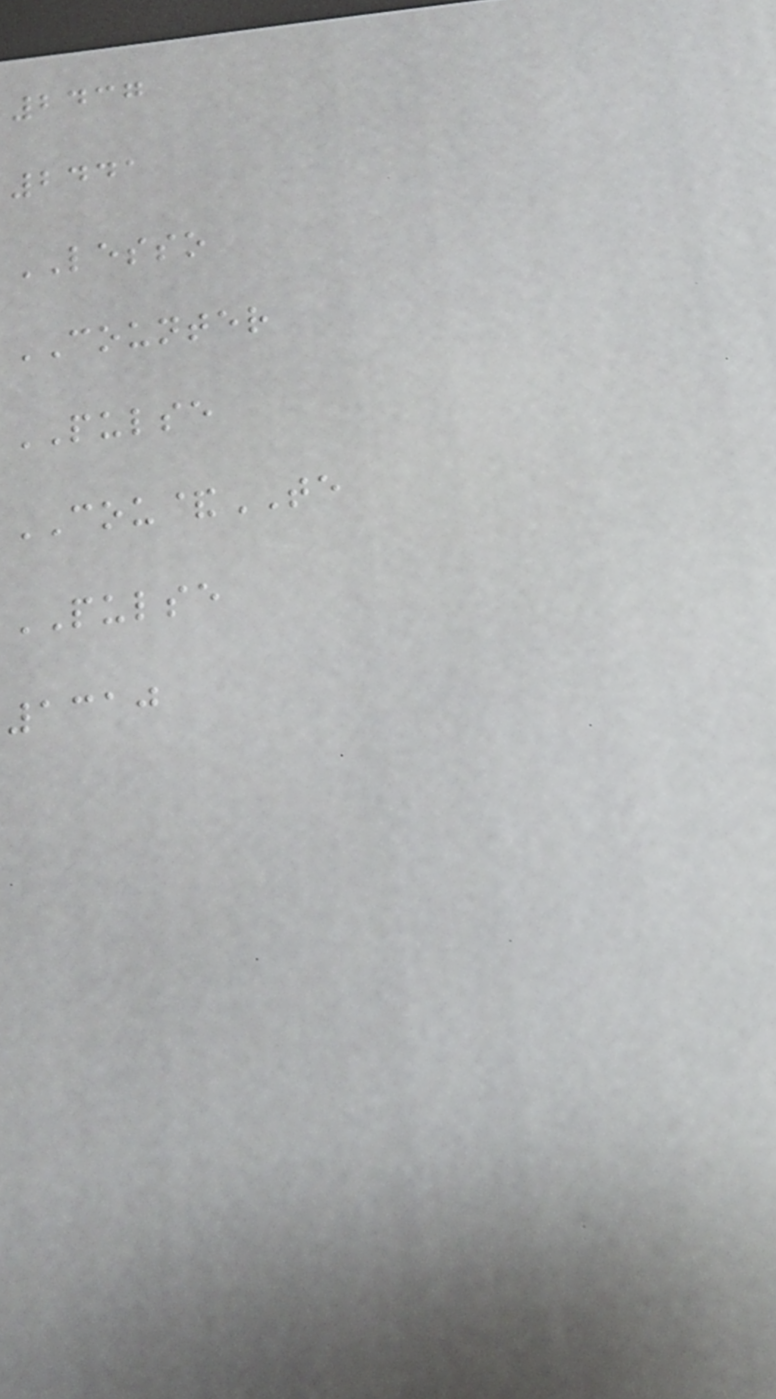2437
2441
LESSO
COUNTER
PULSE
COU&TE
PULSE
1310
